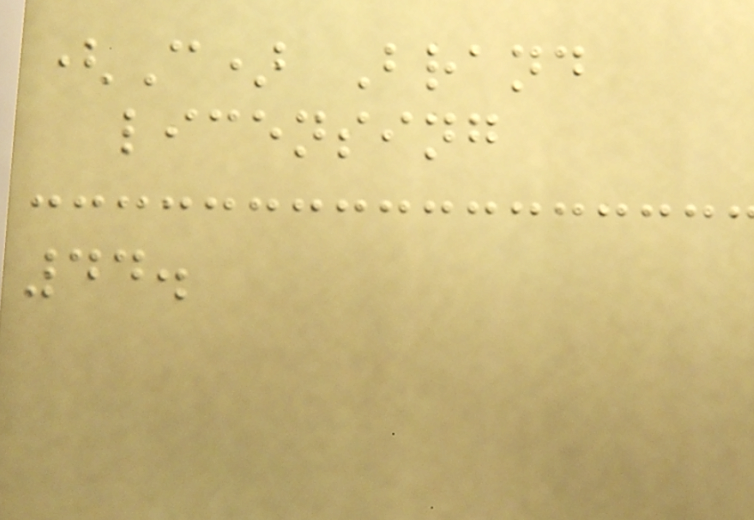(C) Brand
licensing
44.
